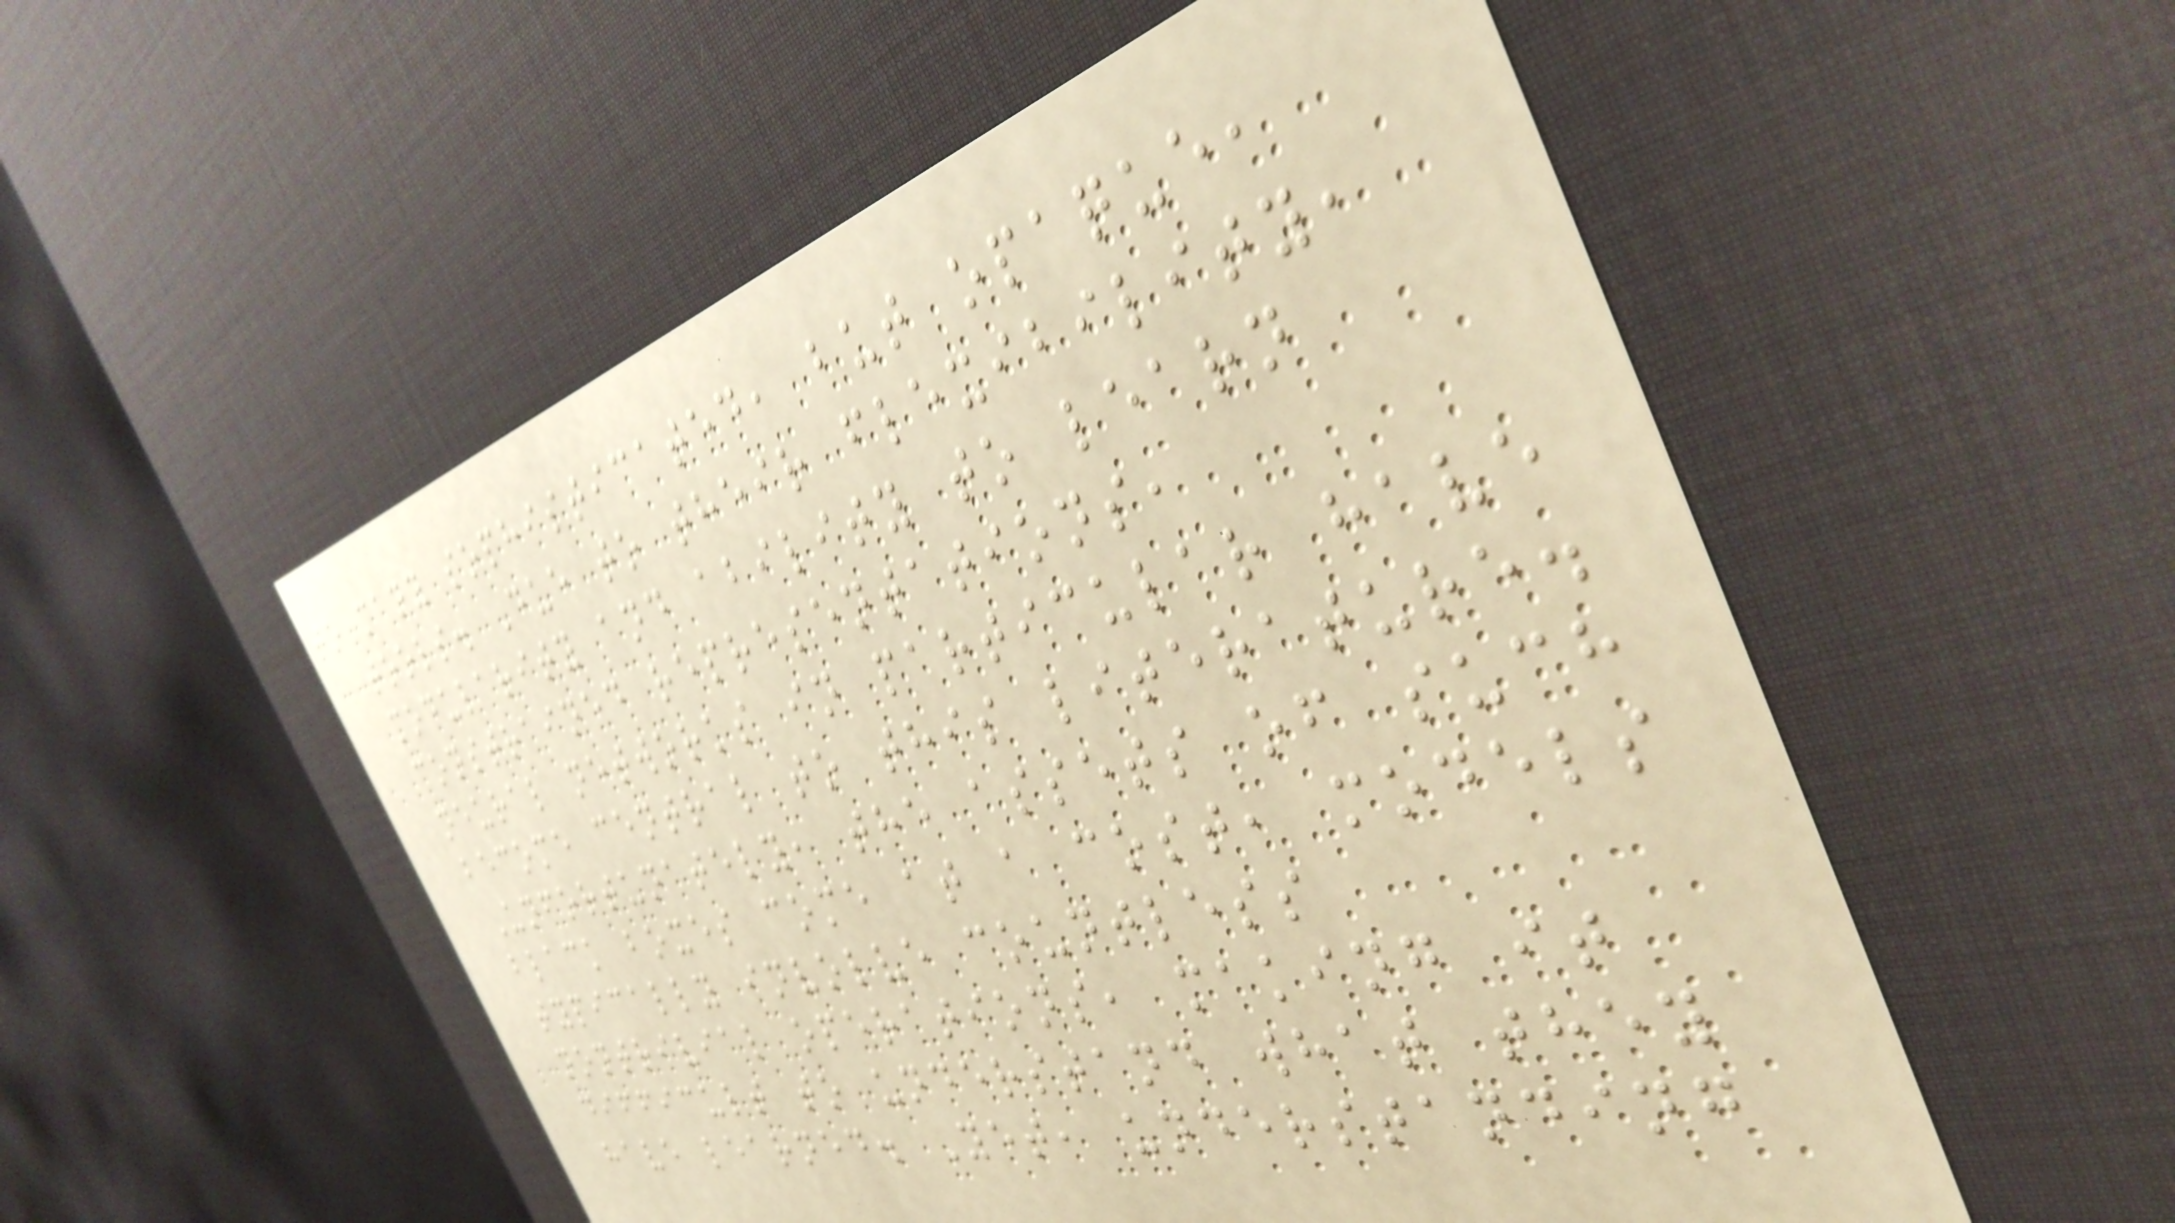to many sophisticated, but opaque,
tools. Due to their flexibility,
modularity and ability to learn
constrained representations,
neural networks in particular have
become central to this literature.
Unfortunately, the assets of such
black boxes come at a cost, models
typically involve countless
nontrivial operations, making it
difficult to understand what they
have learned. Yet, understanding
